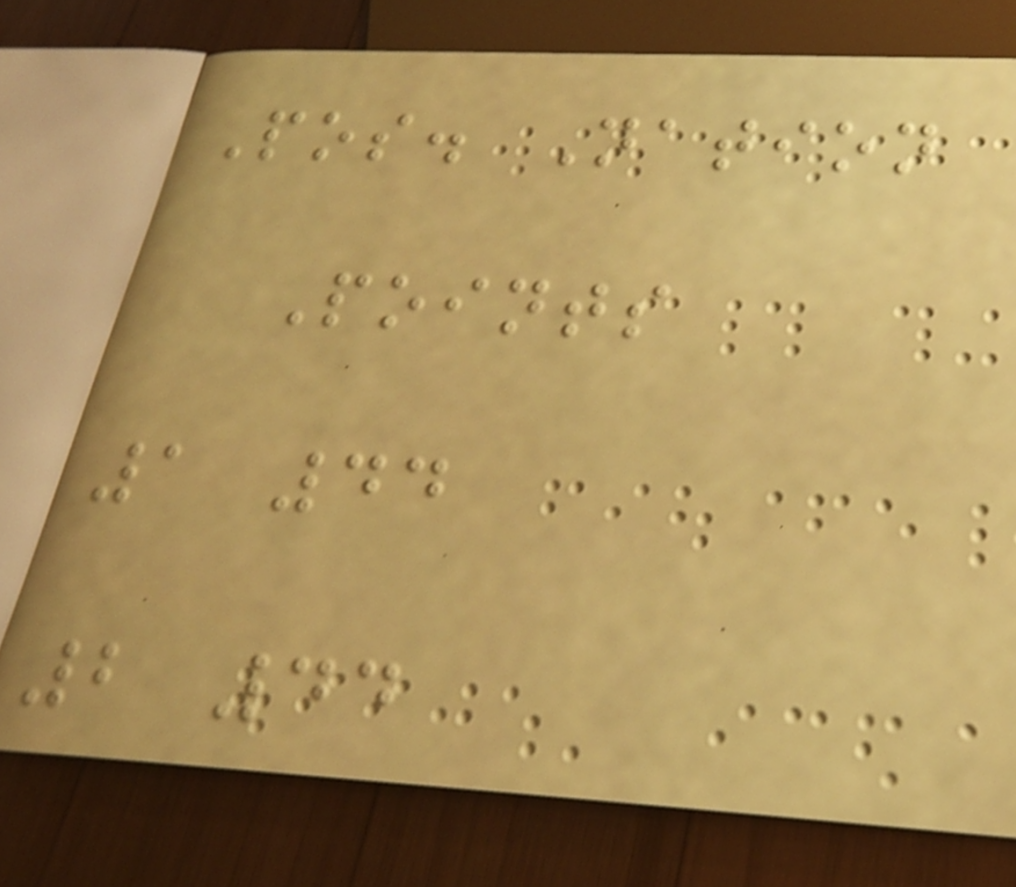Pos. Nation
Points
1 44
2 44
